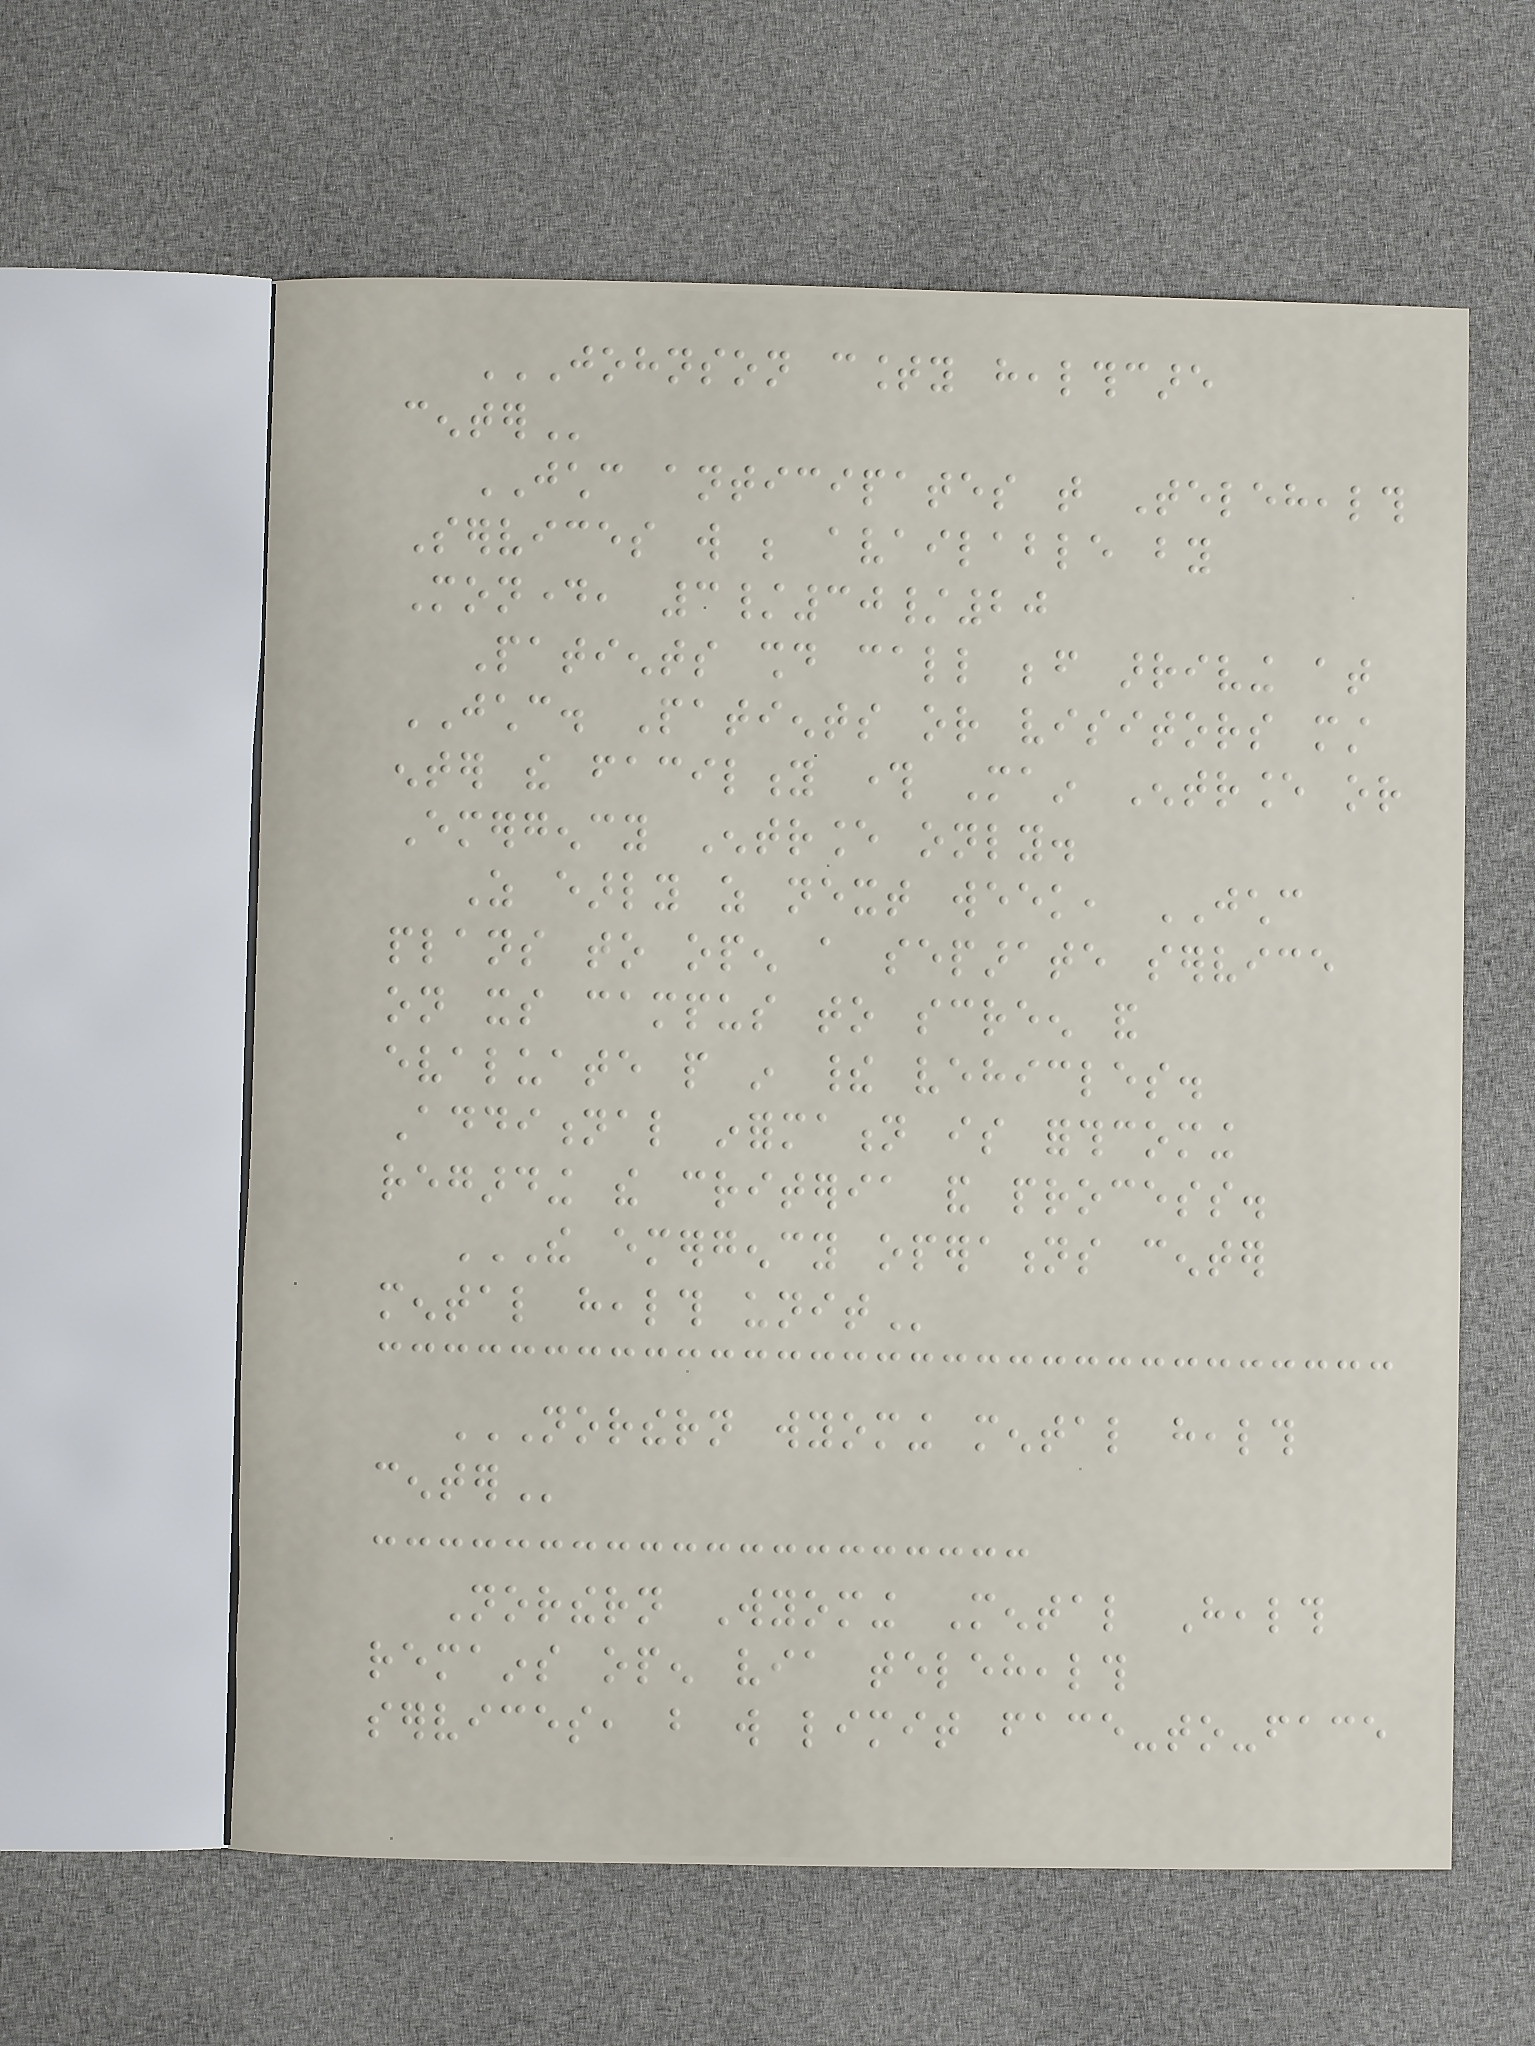JOHNSON COUNTY HEALTHCARE
CENTER
JCHC anticipates that Telehealth
Services will be available by
Monday, 3/30/20
Patients should call before arriving at
JCHC. Patients or visitors must
enter the facility through Main Entrance or
Emergency Entrance only.
As early as next week, JCHC
plans to open a separate service
on its campus to screen and
evaluate people in their vehicles.
Additional information is forthcoming
regarding the criteria and process.
THE EMERGENCY OPERATIONS CENTER
MENTAL HEALTH UNIT
NORTHERN WYOMING MENTAL HEALTH
CENTER
Northern Wyoming Mental Health
remains open via telehealth
services, but will limit face-to-face
